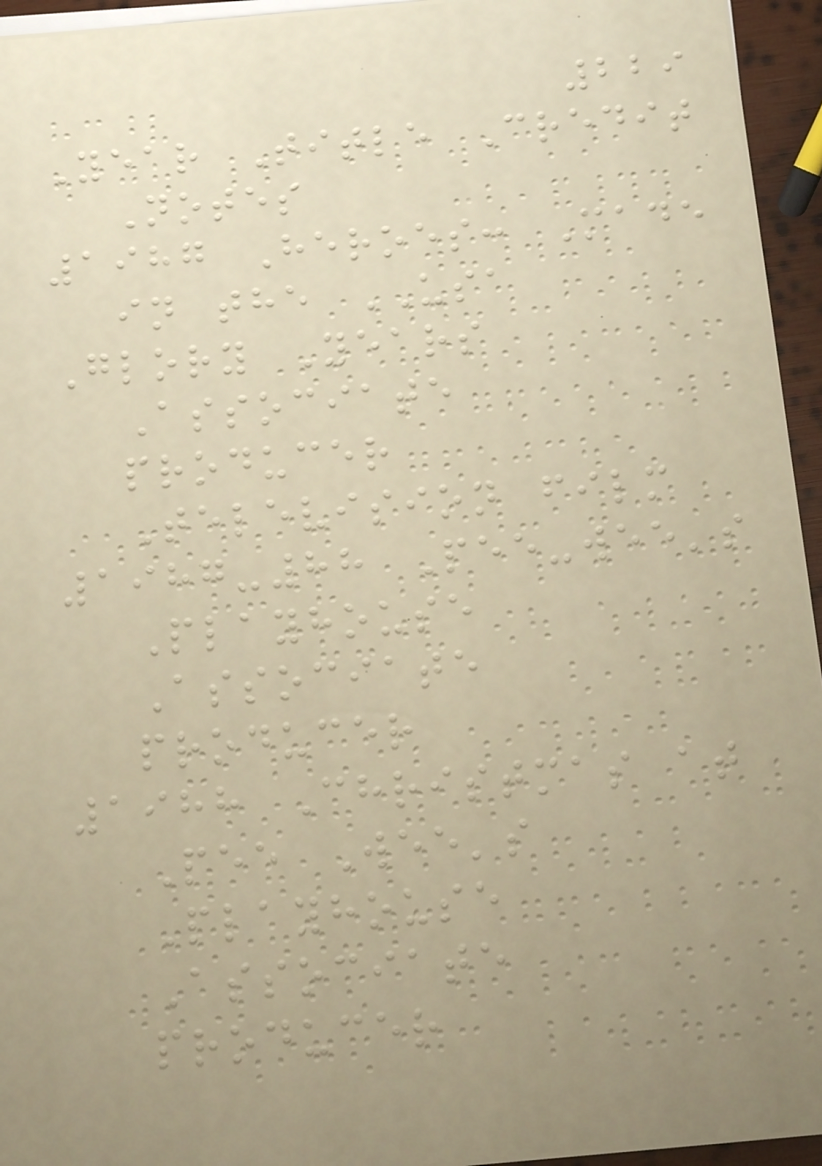229
Year Title Credit
Notes
1987 Heroes: Made
in the USA
Glory Years
Associate
producer
Television film
1987-88 Pee-wee's
Playhouse
Associate
producer
1988 Christmas at
Pee Wee's
Playhouse
Associate
producer
